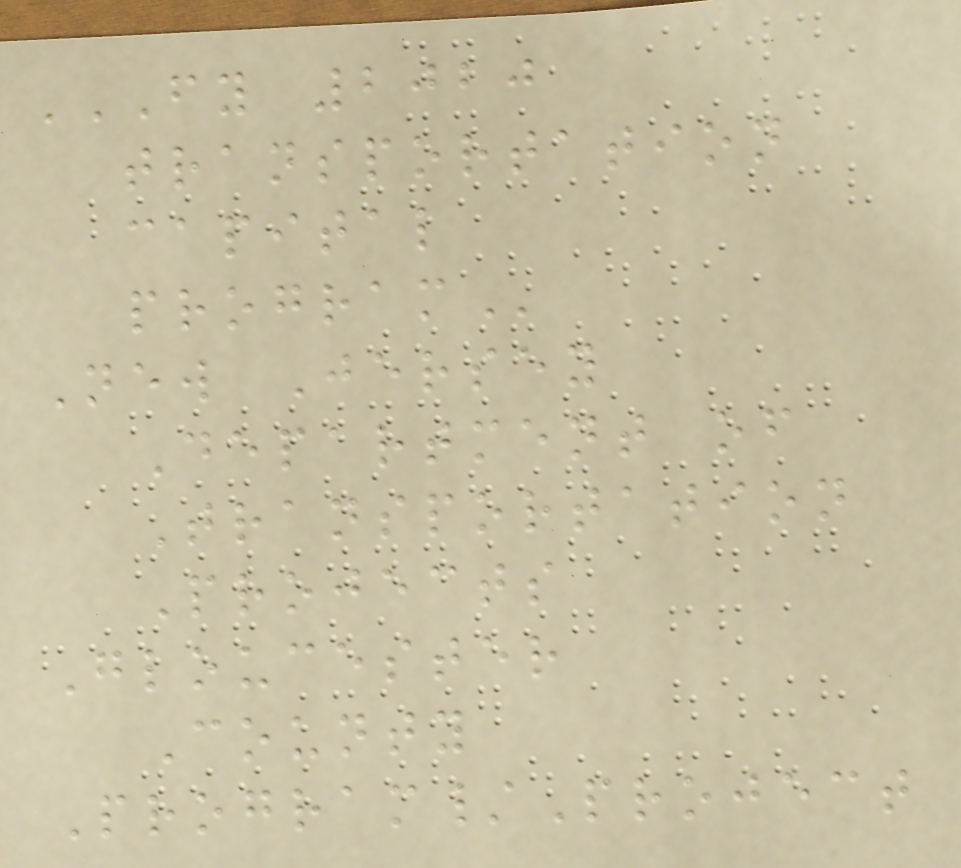FY 2020
TRANSPORTATION
CAPITAL
PROGRAM
New Jersey
Department of
Transportation
Projects
Gloucester
County
Program/Project
